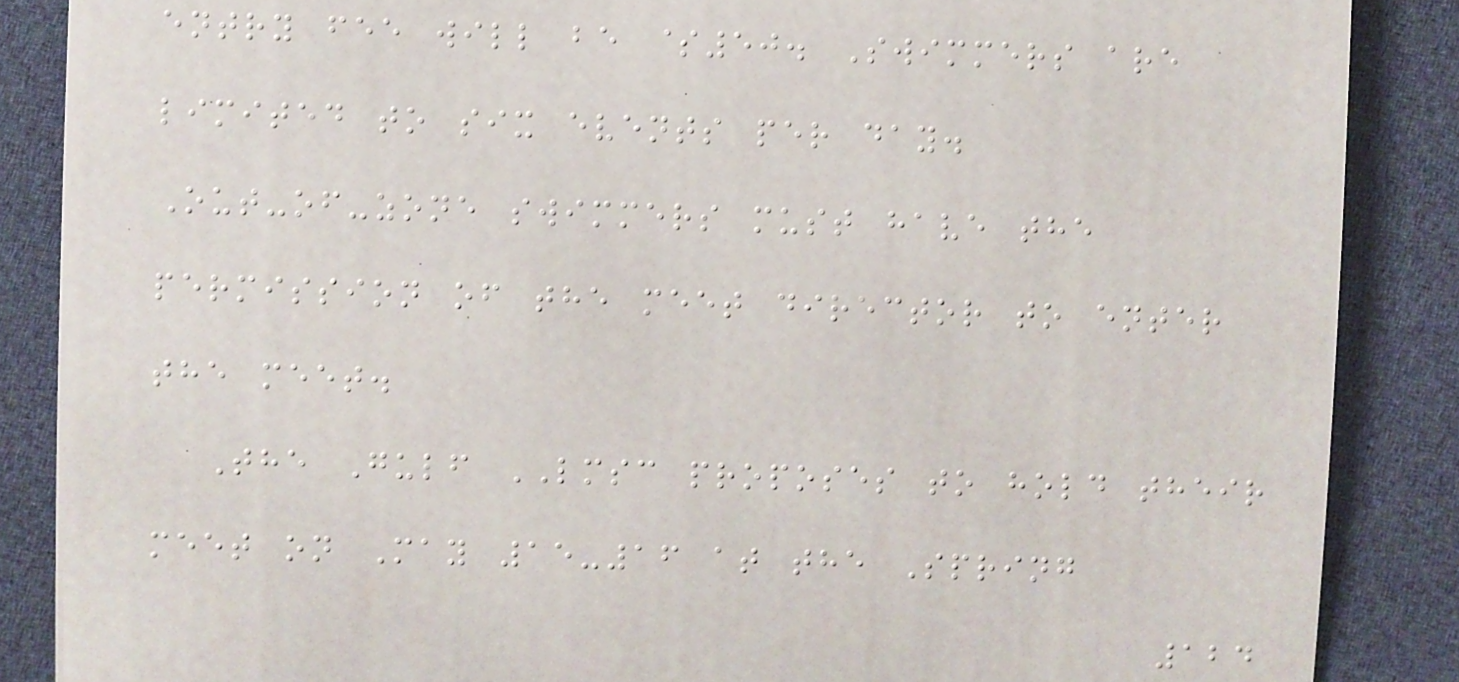entry fee will be $50. Swimmers are
limited to six events per day.
Out-of-zone swimmers must have the
permission of the meet director to enter
the meet.
The Gulf LMSC proposes to hold their
meet on May 15-16 at the Spring
124
